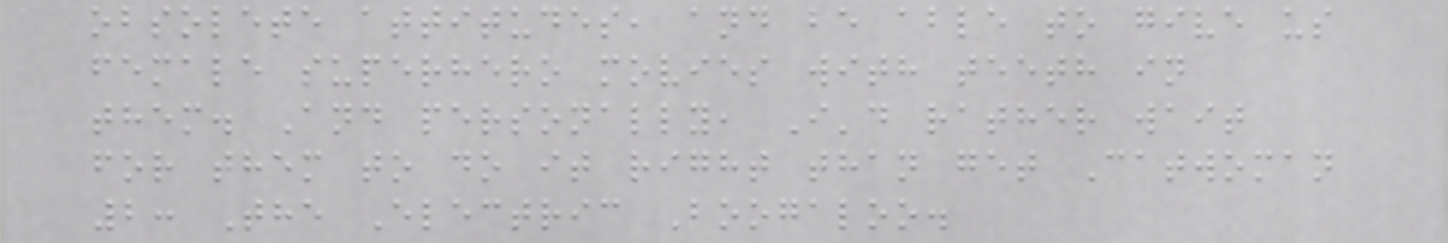obsolete attitudes, and be able to give us
female superhero movies with teeth in
them. And personally, I'd rather wait
for them to do it right than get Catwoman
2: The Electric Boogaloo.
